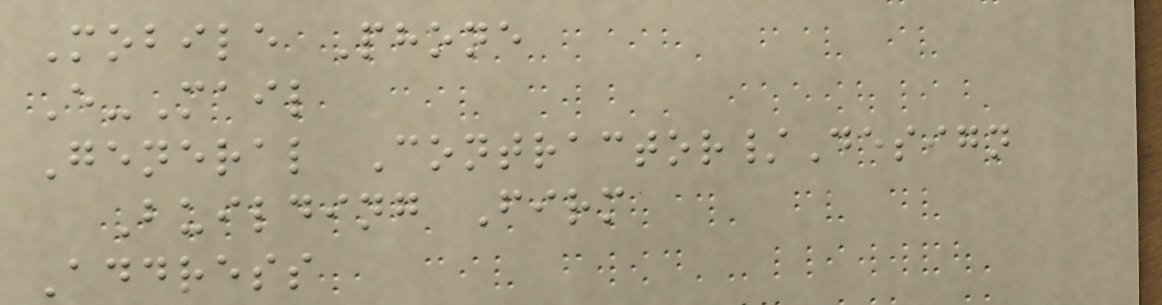Mobile Phone
E-Mail
General Contractor/Design
Building Firm
Address
